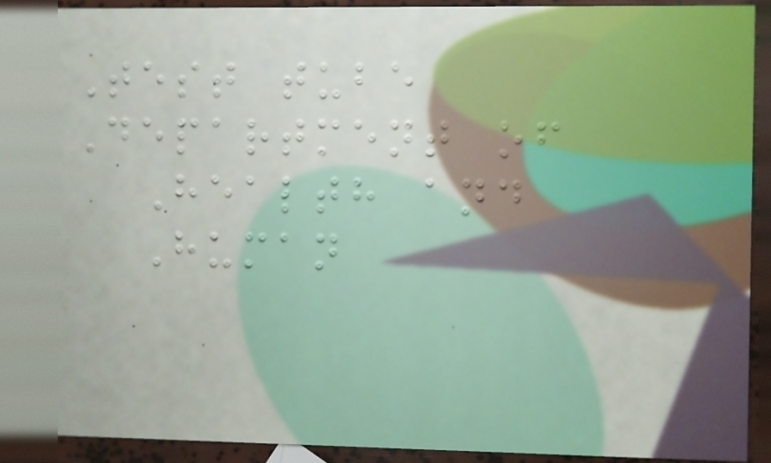Test tube
Department of
Health and
Human
